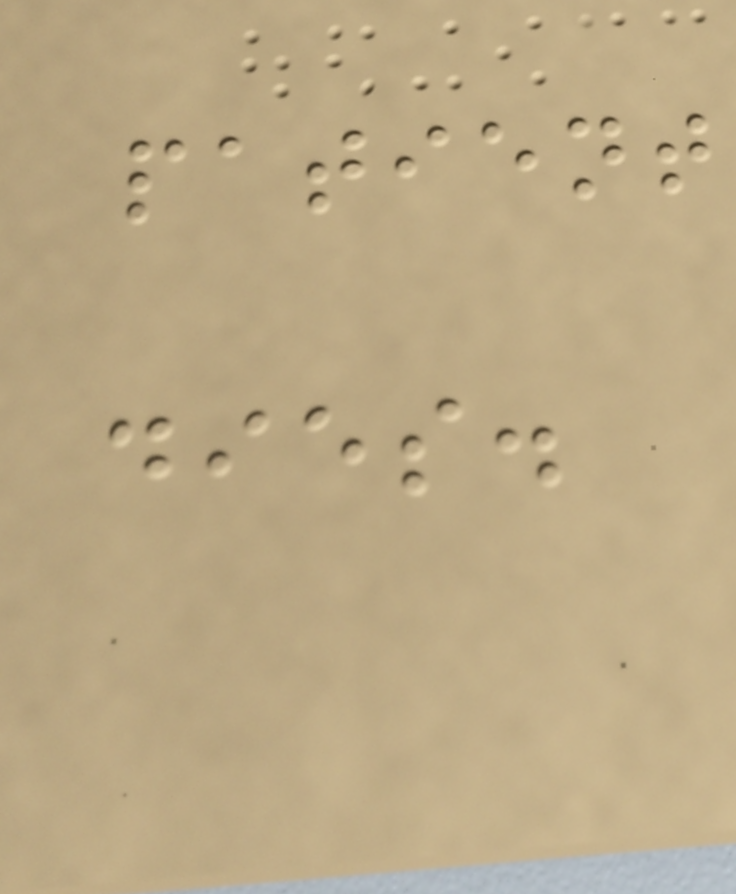patient
dies.
